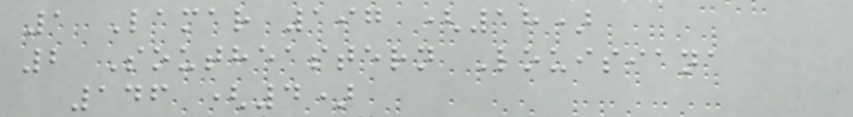1 Lamar 197 (18)
2 Southeastern Louisiana
146 (4)
